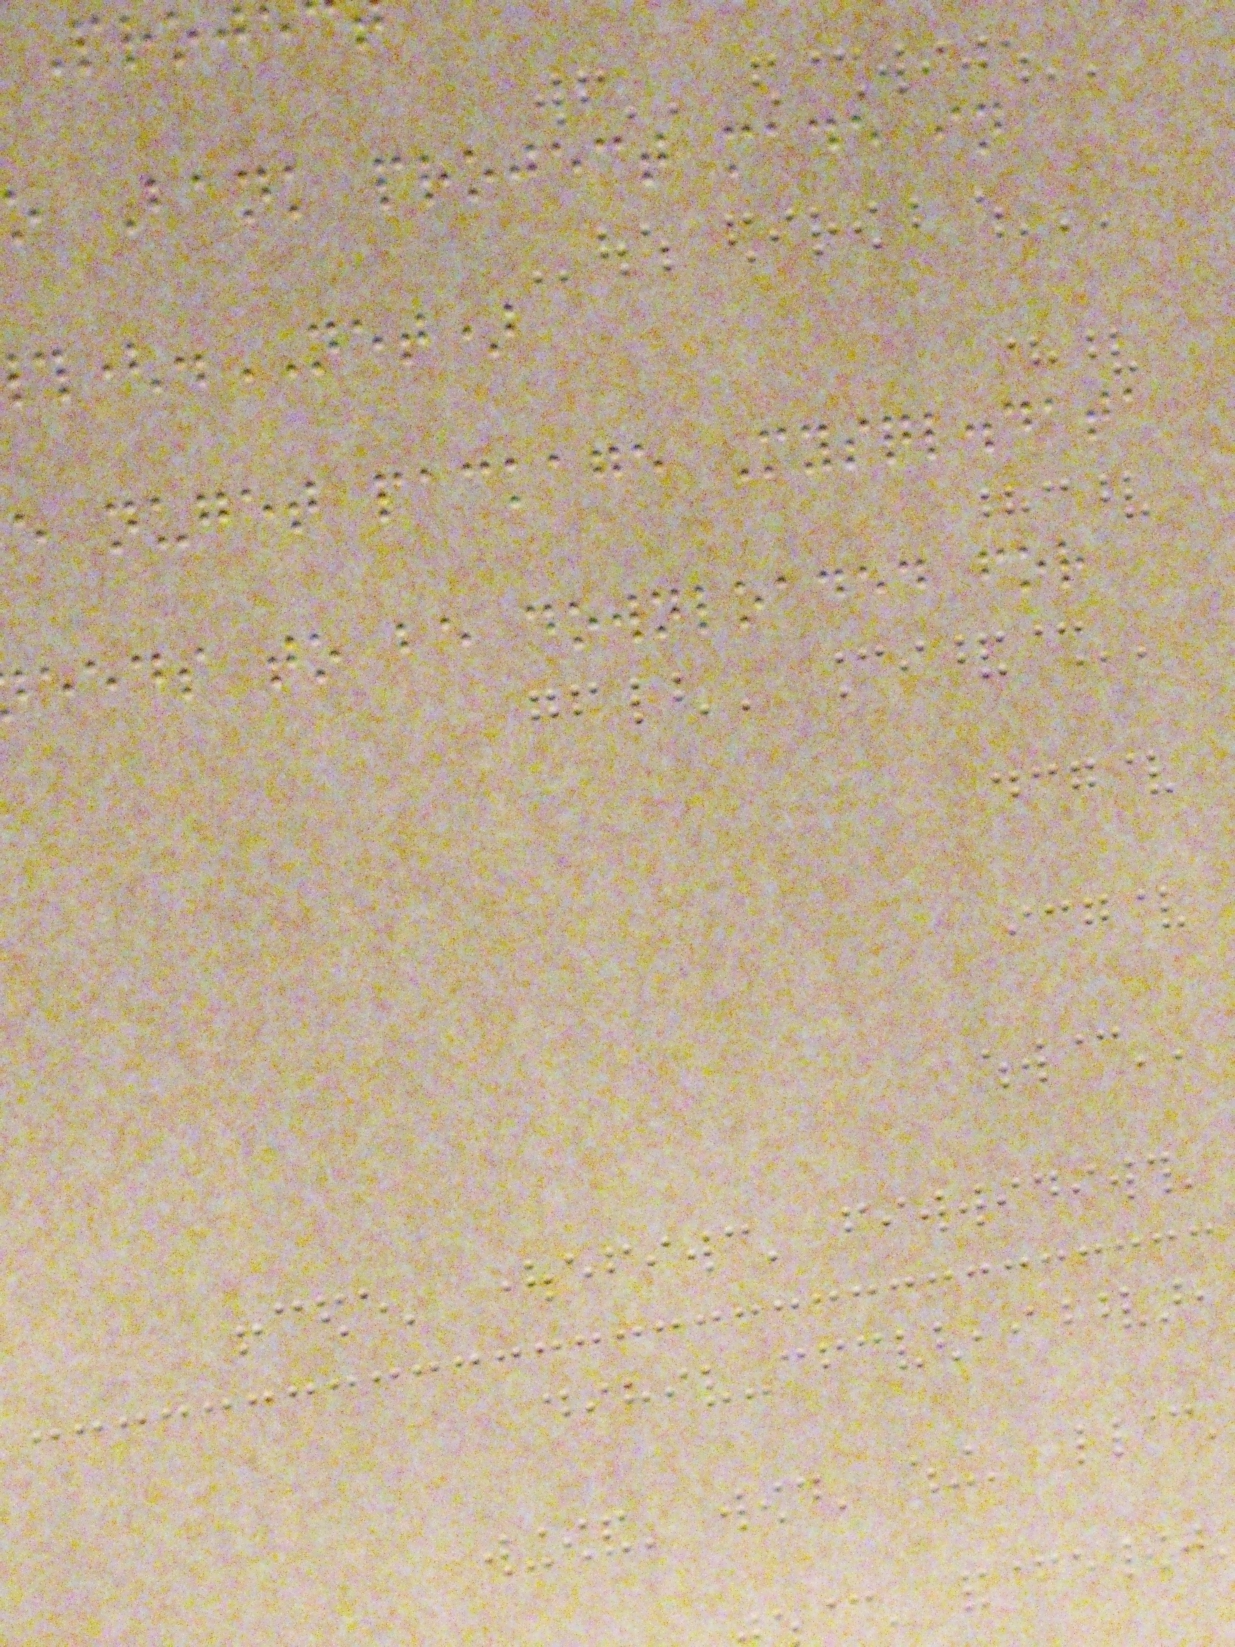o Bank project made in
(.NET)
e nuget package Mysql.data
eeds to be downloaded for
